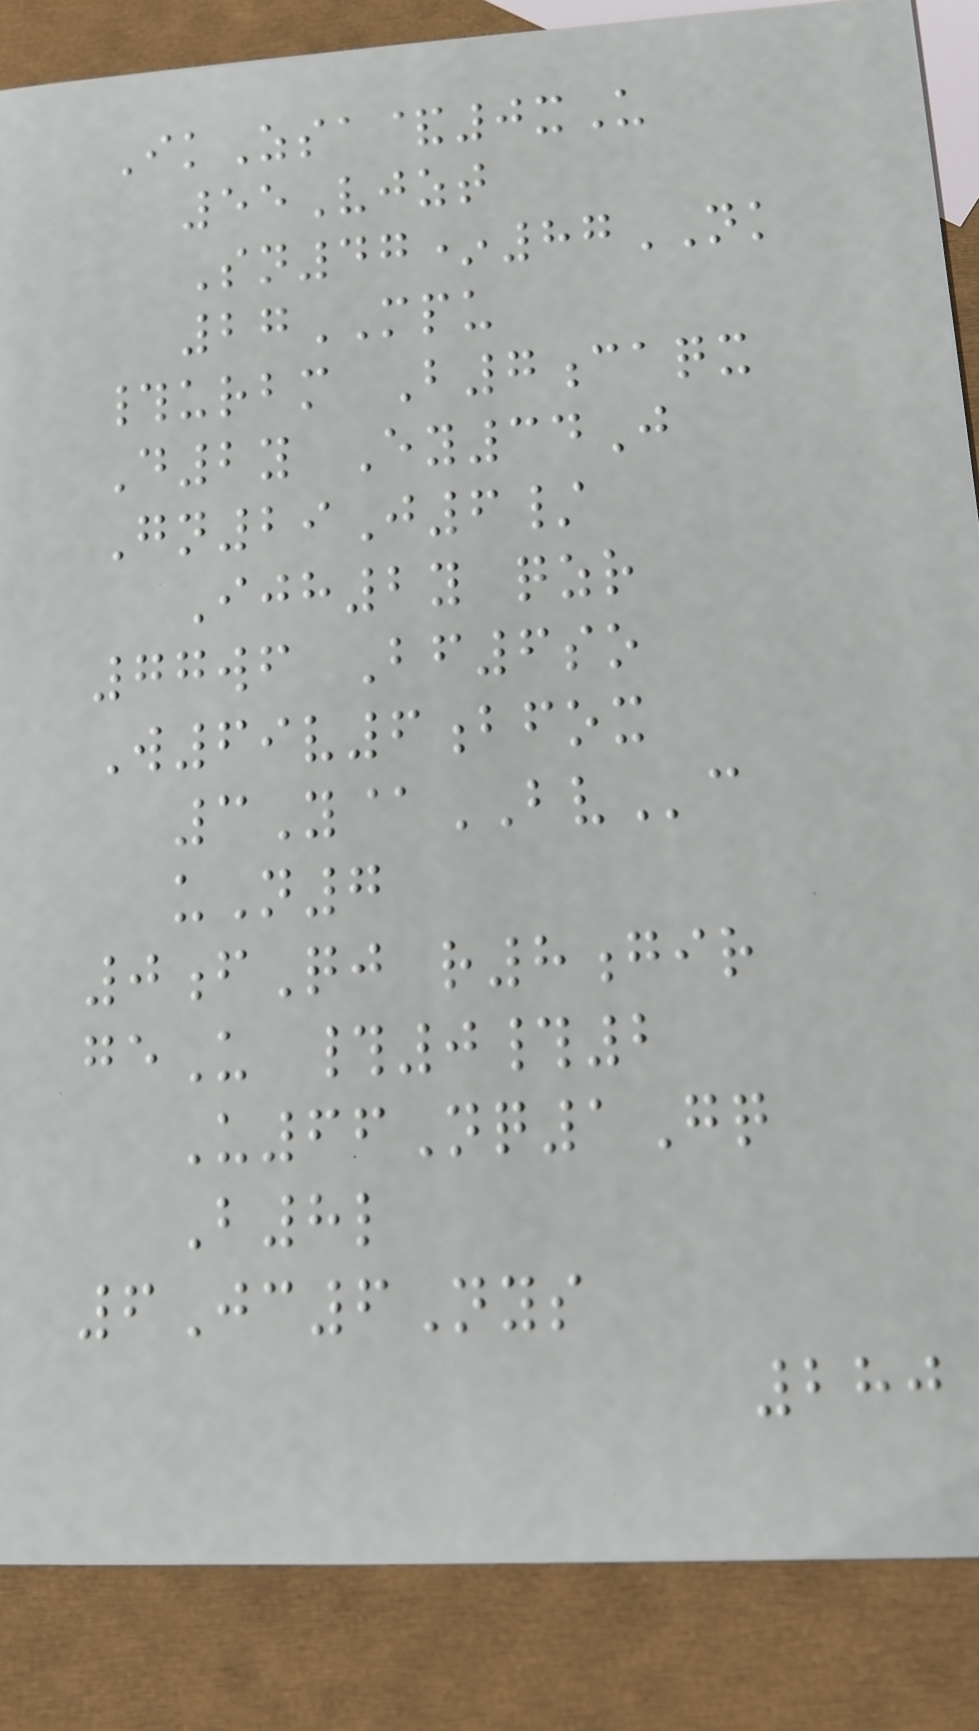IkZsa&0xU
55Vjzt
Sn47*87NK
27MPU
#urbm B7caqx
D2y Ey34J
Gn29J6/
Ijh2y qzr
77wf Bf6so
W69v6bfox
3Y@BVc
uN7
0fQj r8gir
geU #0#2
U66Nq1Gq
B8l
6Jc6Nys
280
